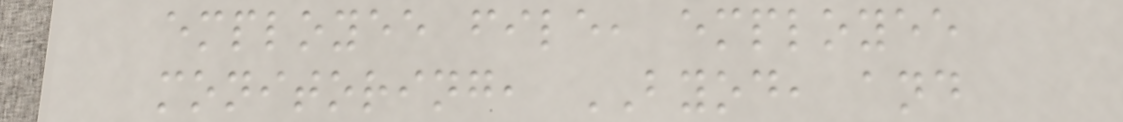employee file, employee
monitoring, BYOD, and
